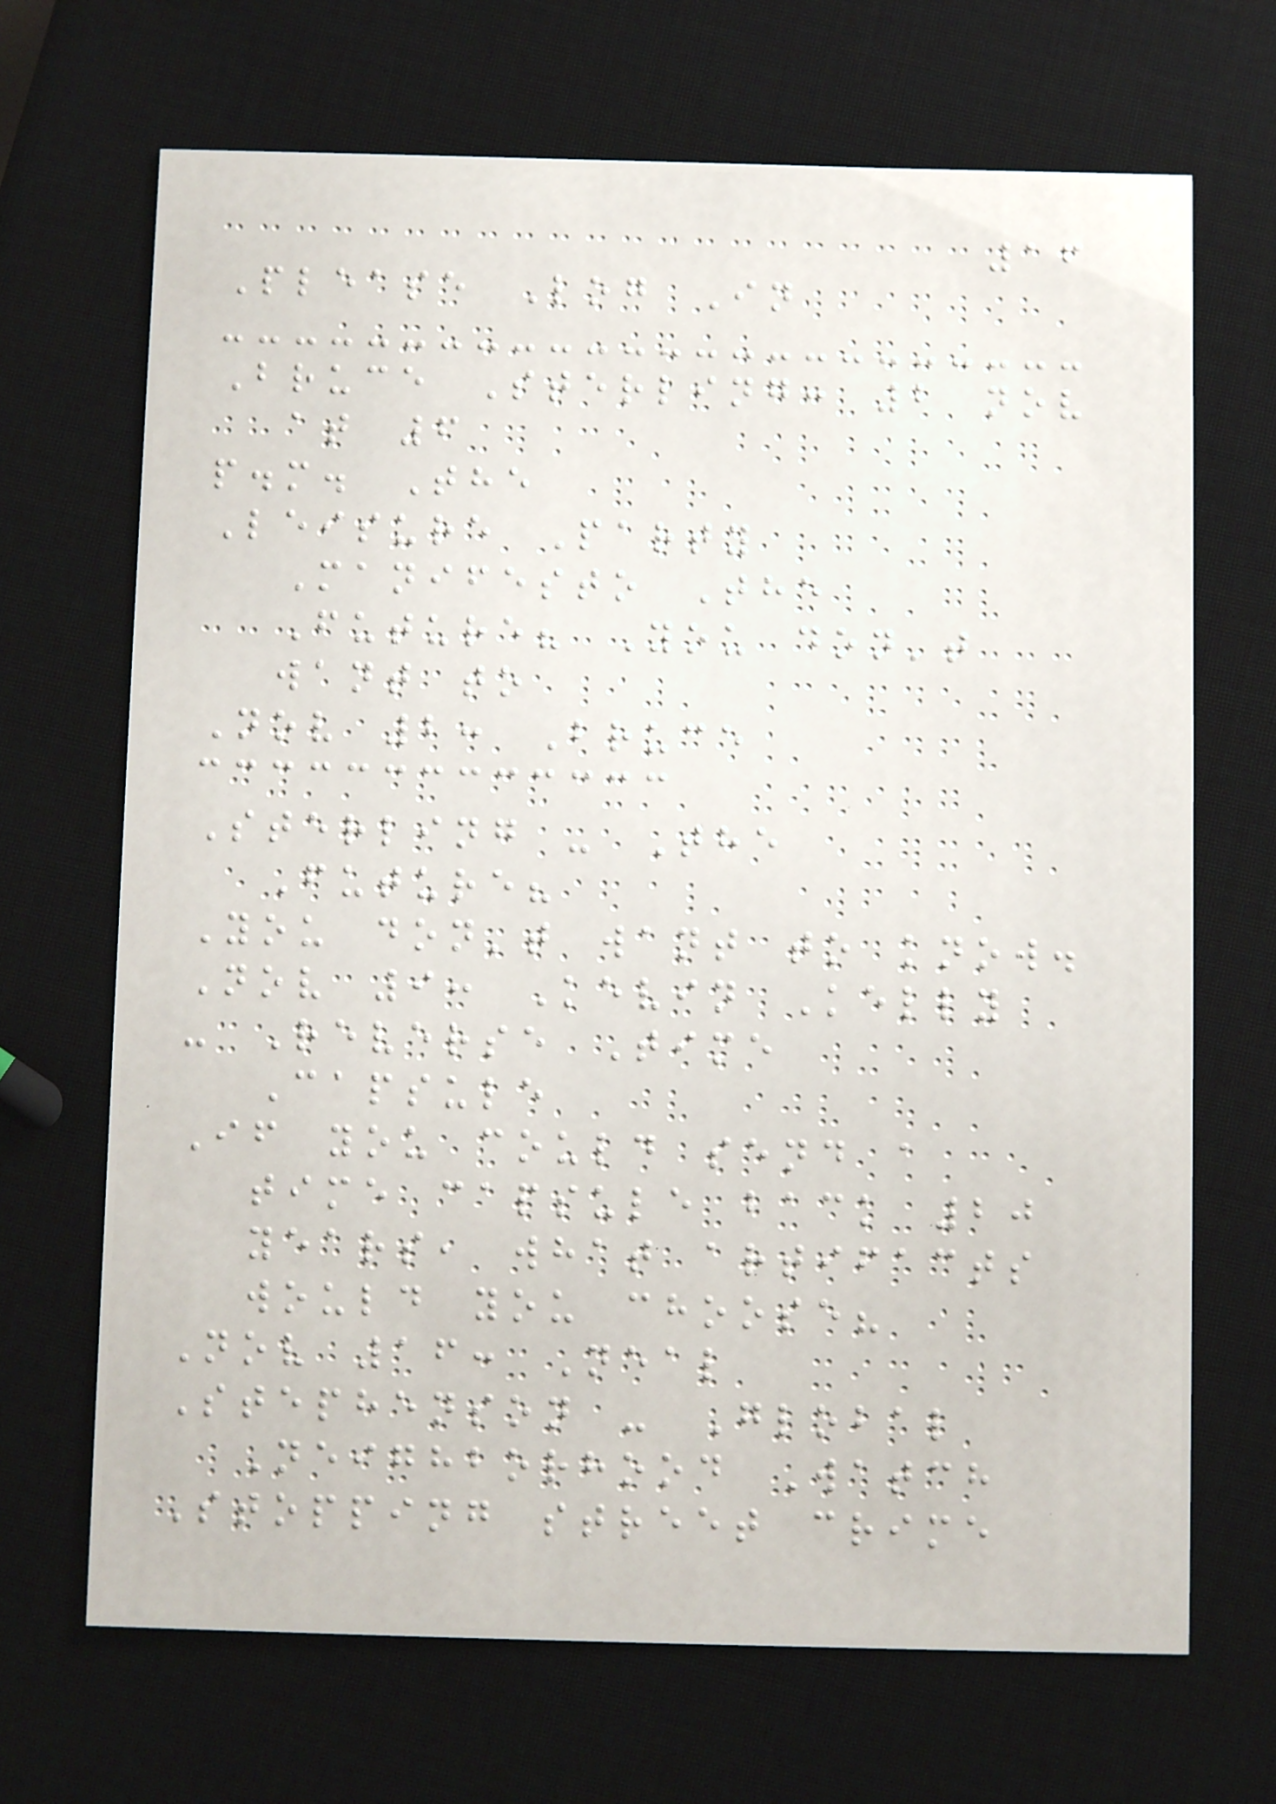16
Please Log In
Bruce Sterling: 2 nov
at 6
p.m. The
Leisure Party
Manifesto The
Future? You don't
want to
Nov 2: Bruce
Sterling - The
Future?
You don't want to know.
Nov 9: Kevin Kelly
- Reverse Time
Capsule
If you could send a
time capsule back 20
years, what artifacts
would you choose?
Nov 16: Neal
Stephenson - Global
Neighborhood Watch
Stopping street crime
